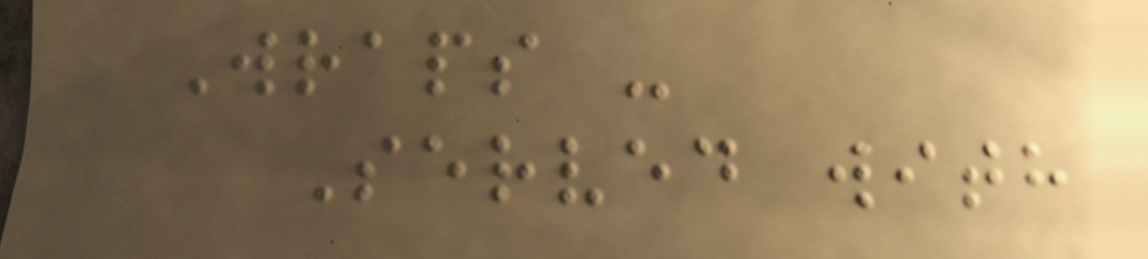Wraps -
Served with
